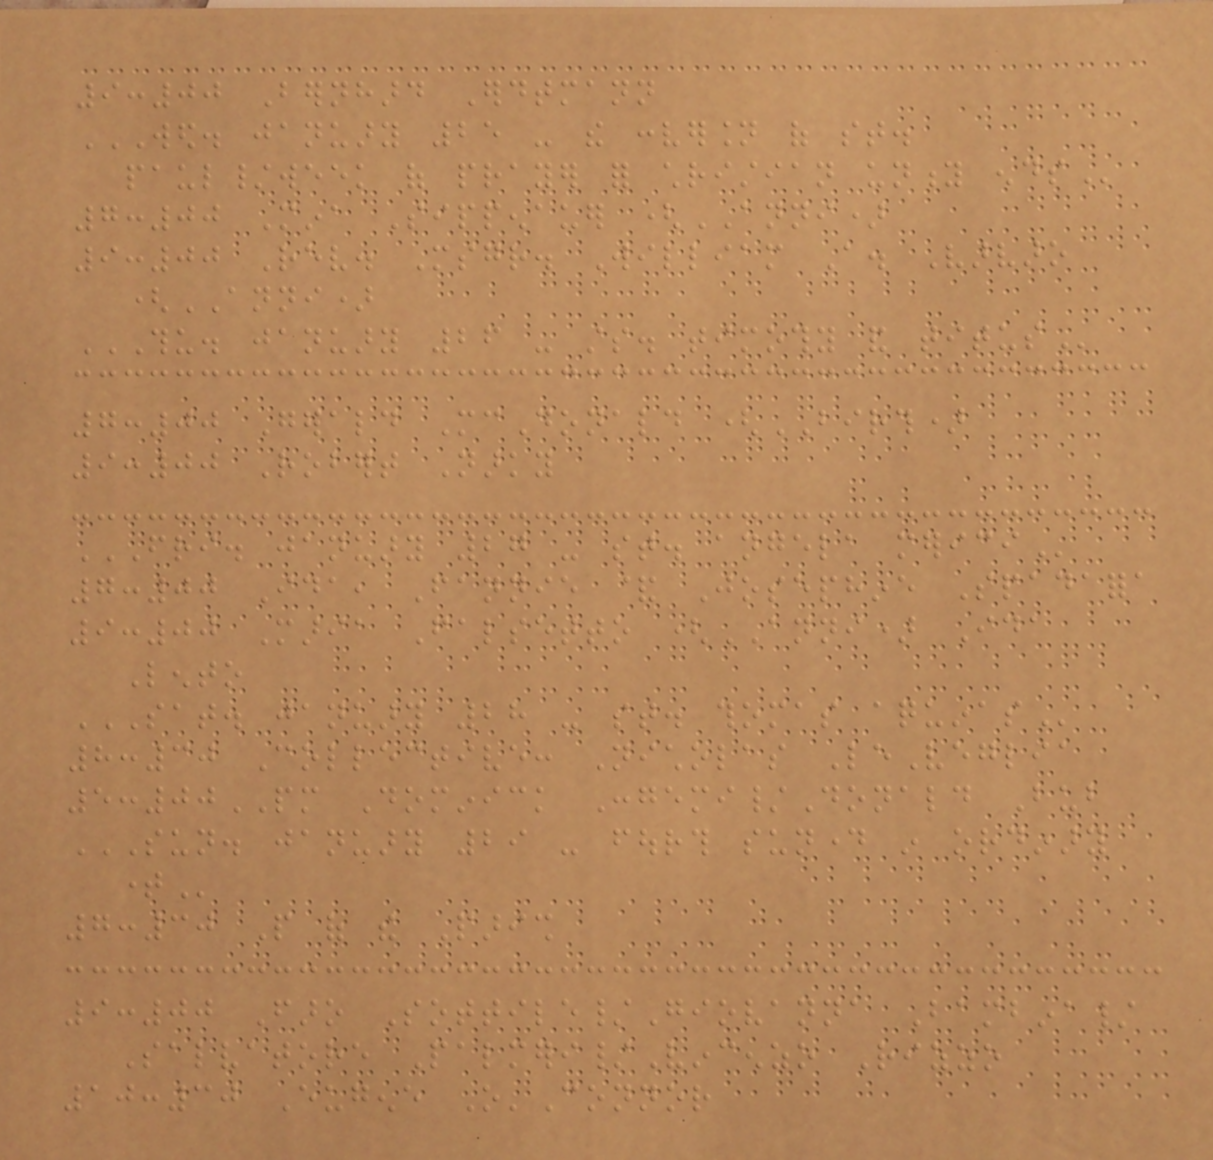9:00 Bernhard Erdtmann
WED. JANUARY 25 - THE CONVERSION OF ST.
PAUL/WEEK OF PRAYER FOR CHRISTIAN UNITY ENDS
7:00 Mina Sippenauer (ANNI)
9:00 Rev. Msgr. William A. Varvaro
(ANNI)
THU. JANUARY 26 - STS. TIMOTHY AND TITUS
7:00 Gerald McDonald (BIRTH)
9:00 Robert Narky
FRI. JANUARY 27 - ST. ANGELA MERICI
7:00 Ida, Fannie & Josephine Spadafora
9:00 Maria Falsetto (ANNI) Ida
Lento
SAT. JANUARY 28 - ST. THOMAS AQUINAS
8:30 Collective: Nicholas LeVeglia
5:00PM Dominick Congemi/Donald Bub
SUN. JANUARY 29 - FOURTH SUNDAY IN ORDINARY
TIME
7:30 People of the Parish
9:00 Faro Sottile/Giovanna Bambina/
Salvatore Palmeri/Vincenzo Rizzo
10:30 Eugene O'Connor
